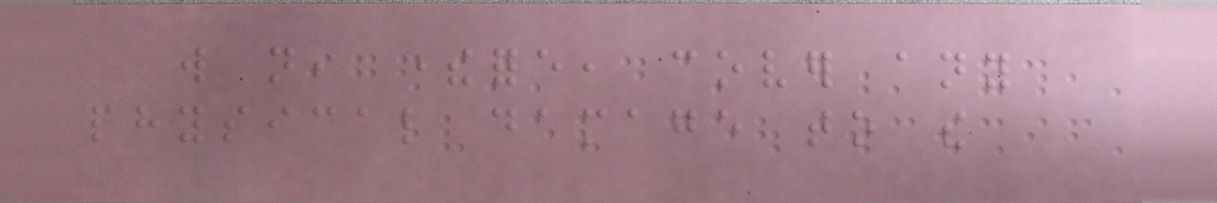will not, therefore, cover any
physical damage to the
